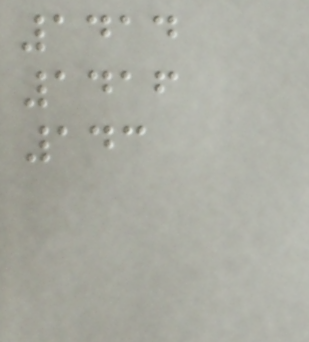1414
1416
143
